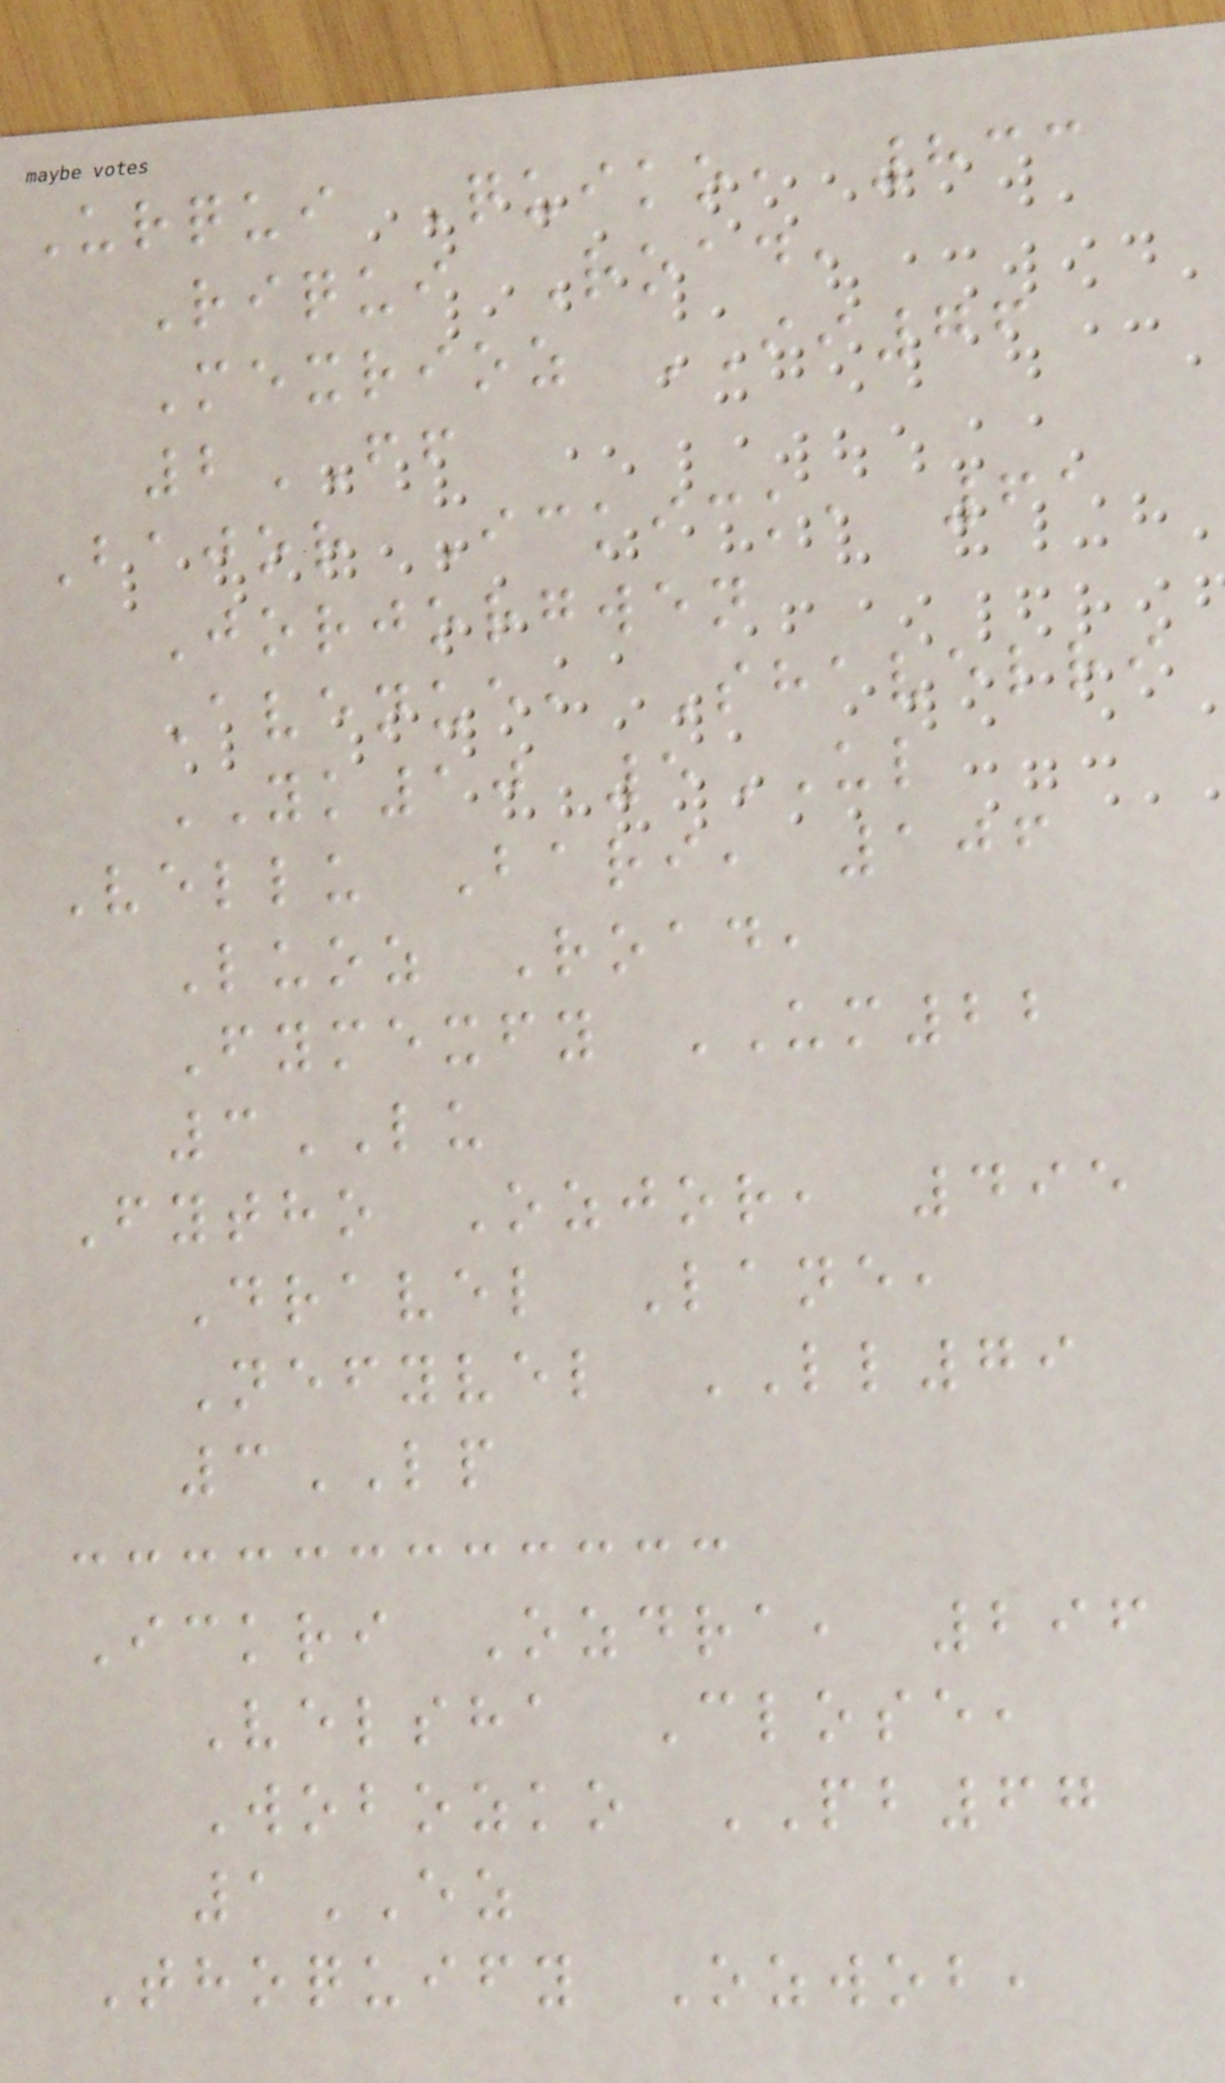Urqui Quiko, 833
Riqui Road,
Mexrioz II76
2FF
Bajor Ickick, 61
Jorjorgwen
Avenue, Shavelri
YK10 5UL
Vellu Bari, 106
Luoz Road,
Fymexfy UM22
3LU
Fytho Ozjor, 495
Dravel Lane,
Nefyvel LL79
3LP
Ickri Ozdra, 296
Velsha Close,
Wobozko PB67
1EZ
Thoquify Ozwob,
